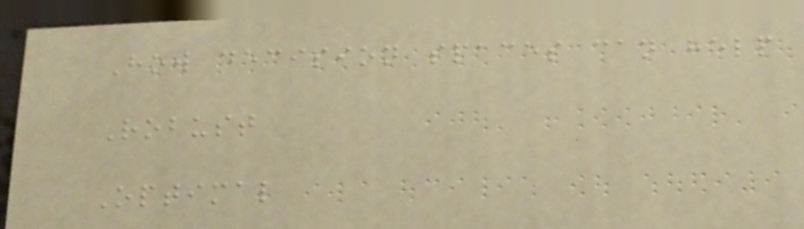How decision spaces can help
Robust
Optimal
